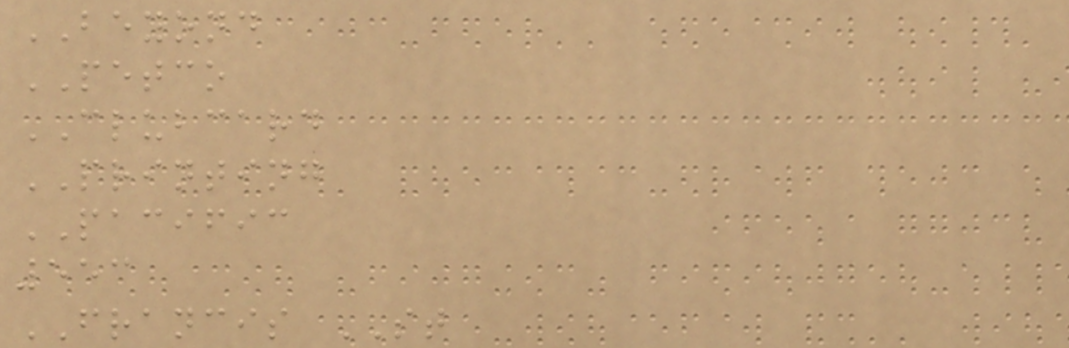BEYOND
PETCO
CLUBCARD
PRINTING
PACIFIC
553
FRANCIS ST
